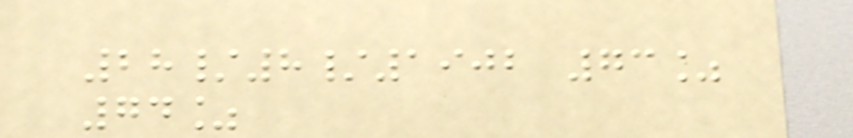28/8/1902 73%
74%
